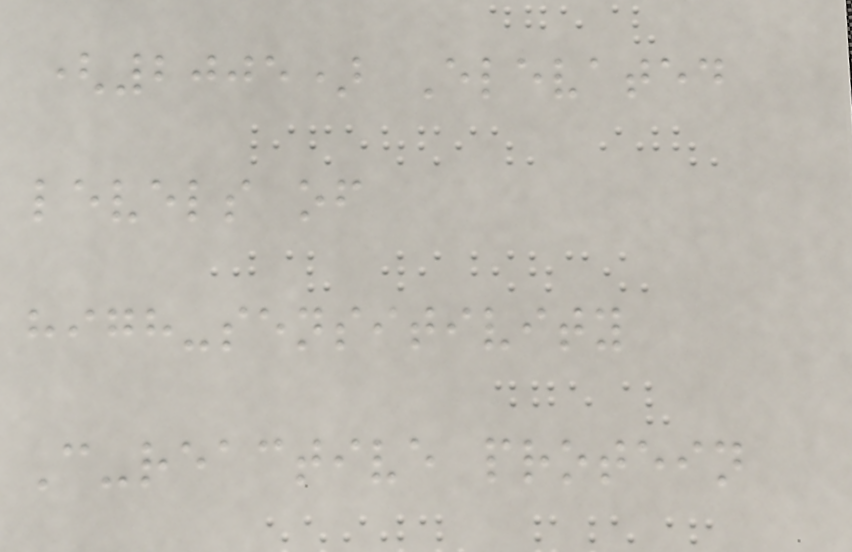(2005) Elevated
levels of
high-sensitivity
C-reactive protein
